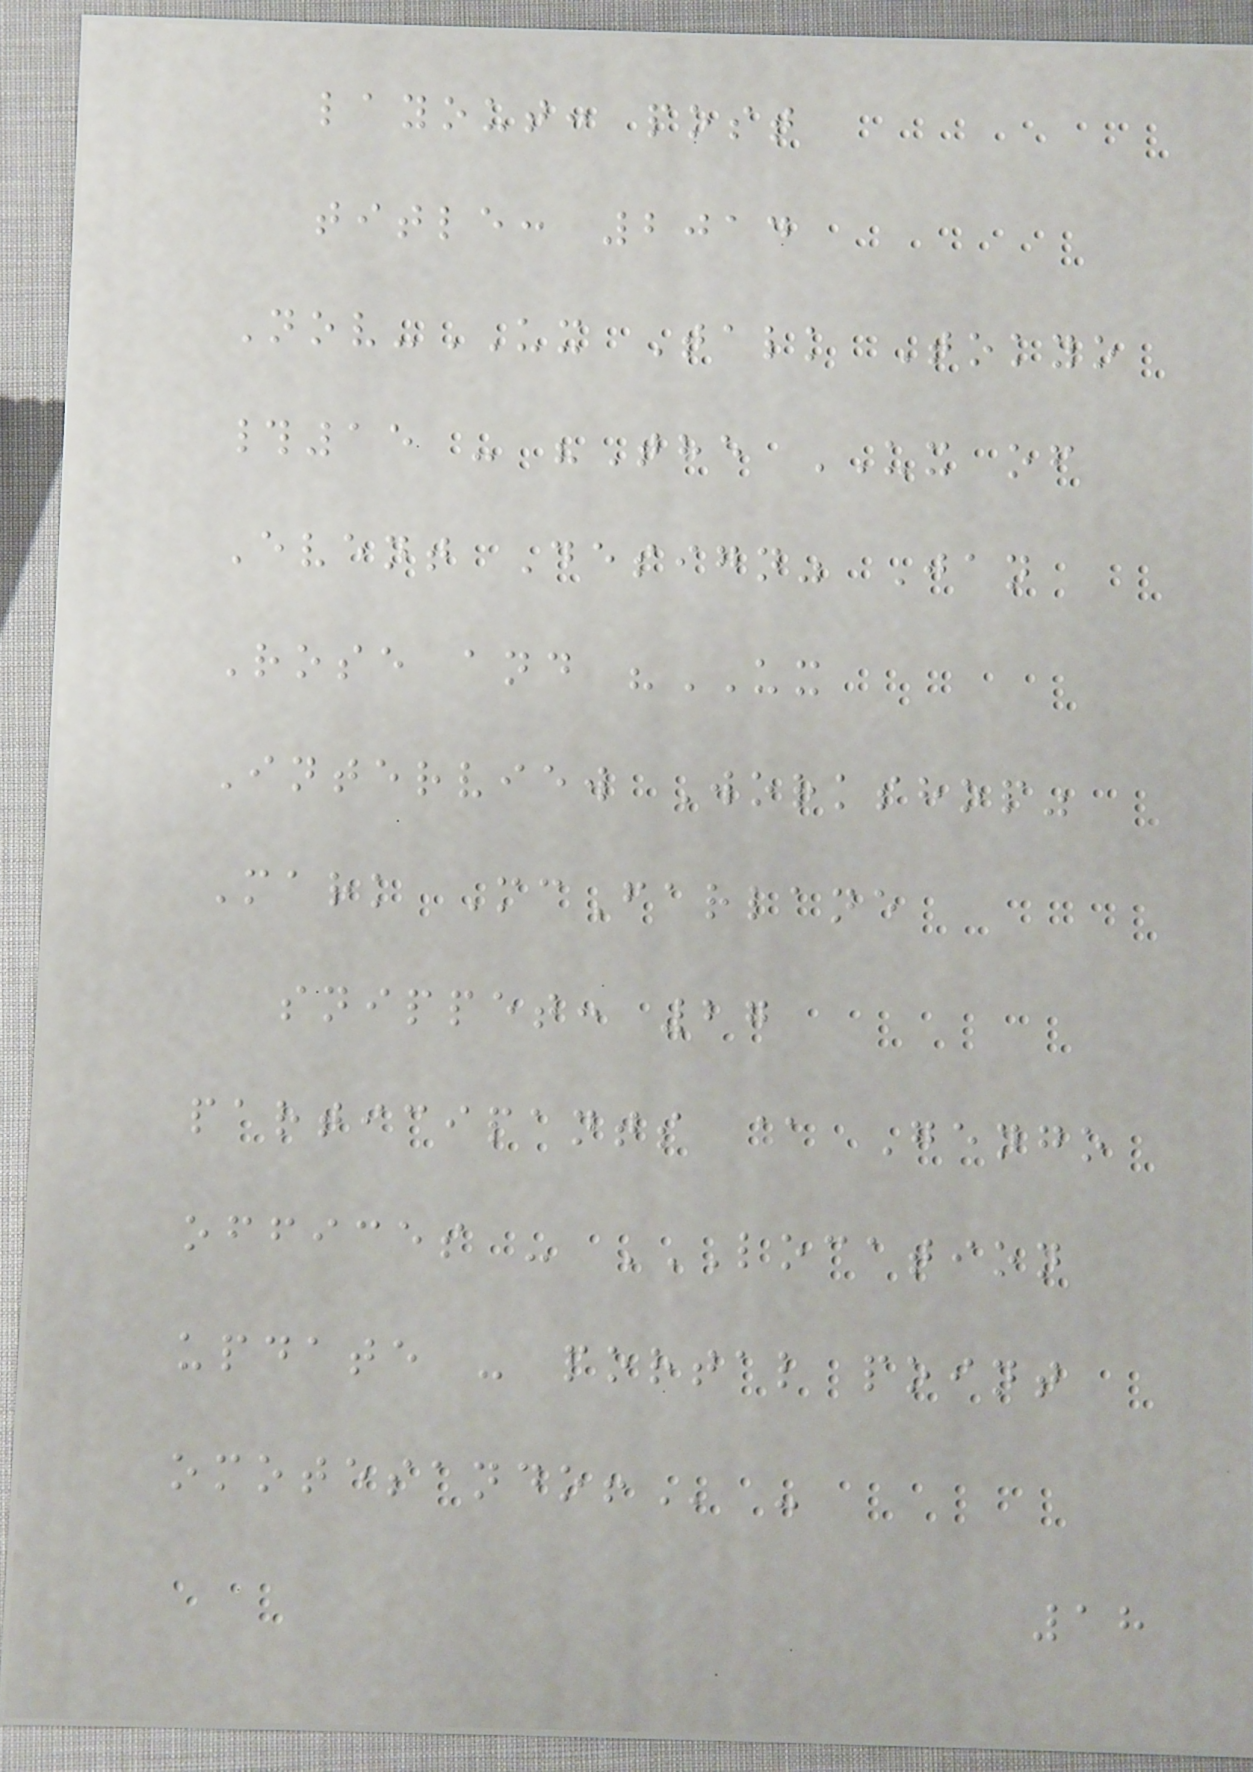layout: post
title: 2014
Nov-UX Talk Tokyo
#15 - "The UX of
Event Design" Jan
Rose and "UX
Interview Workshop"
Mark McFarlane
snippet: 27
participants @ Gengo
offices - LOCATION
UPDATE - PORTAL POINT
OMOTESANDO! -
18
